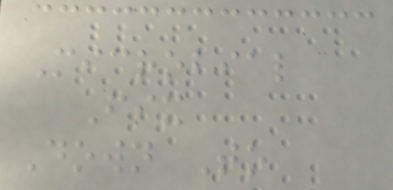Microbial
Fix
Down To
